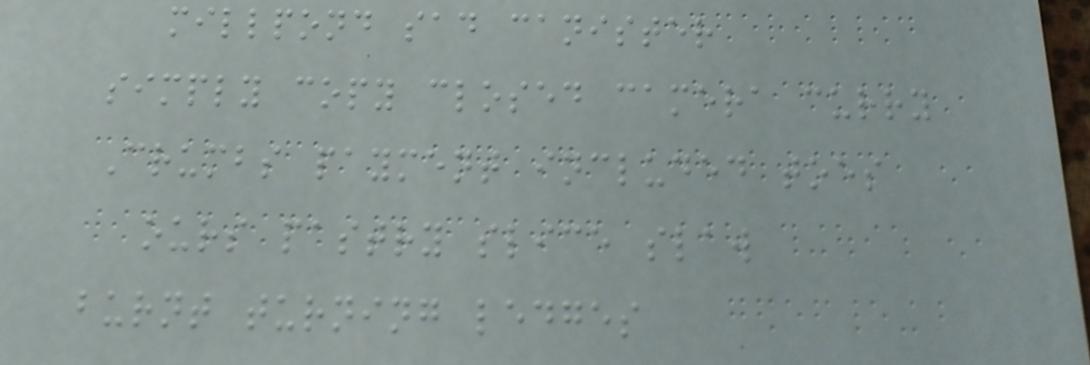millpond sad canister
simply copy closed camera curry
Crumbs payment included toes
ours pastry slice slaw
burnt turning ledges
